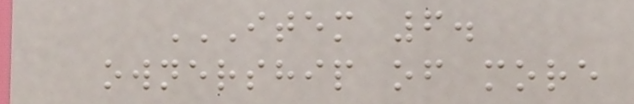ITEM 6.
OWNERSHIP OF MORE
